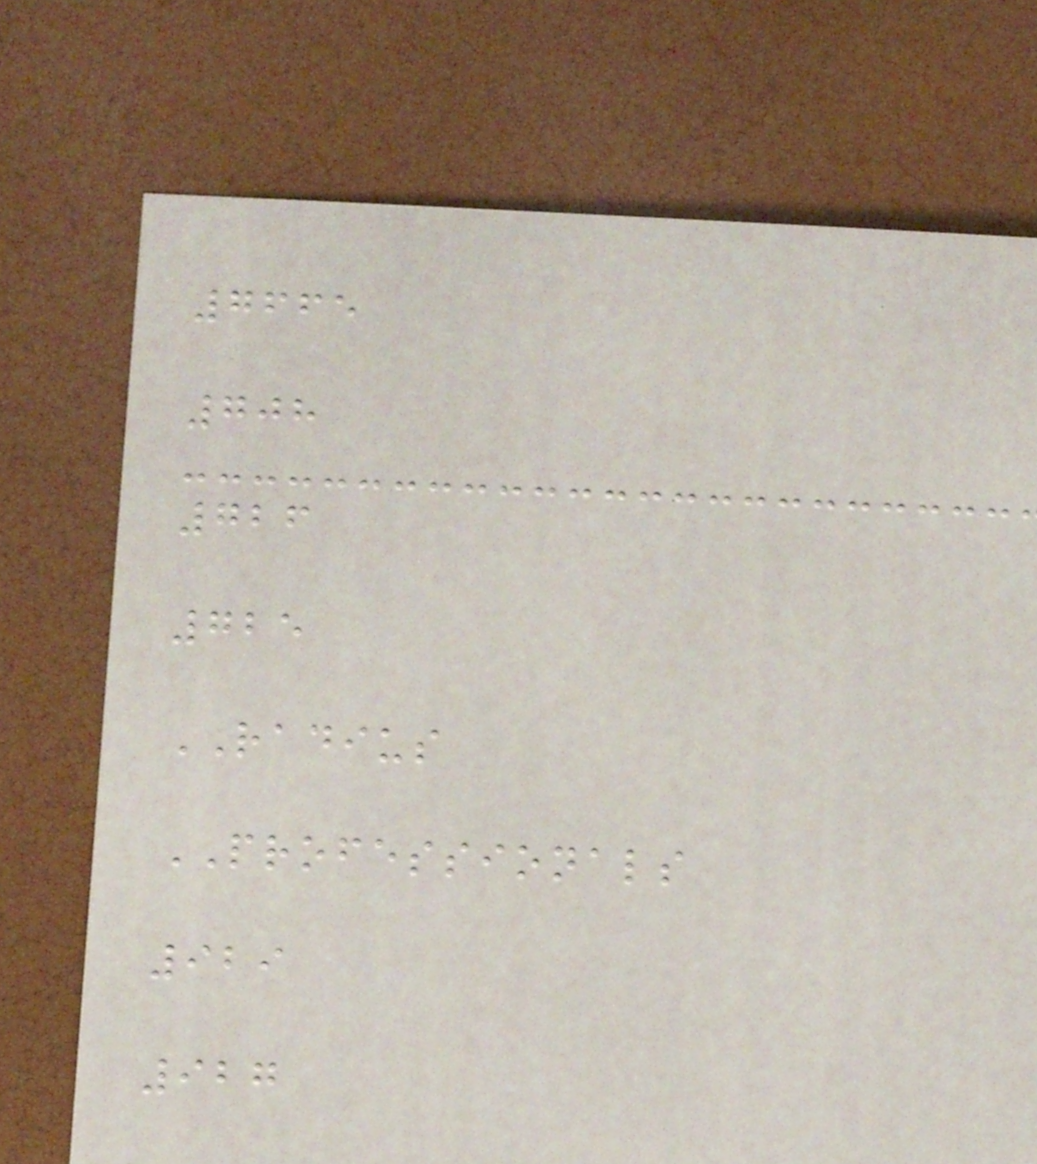7665
708
726
725
RADIUS
PROFESSIONALS
929
927
